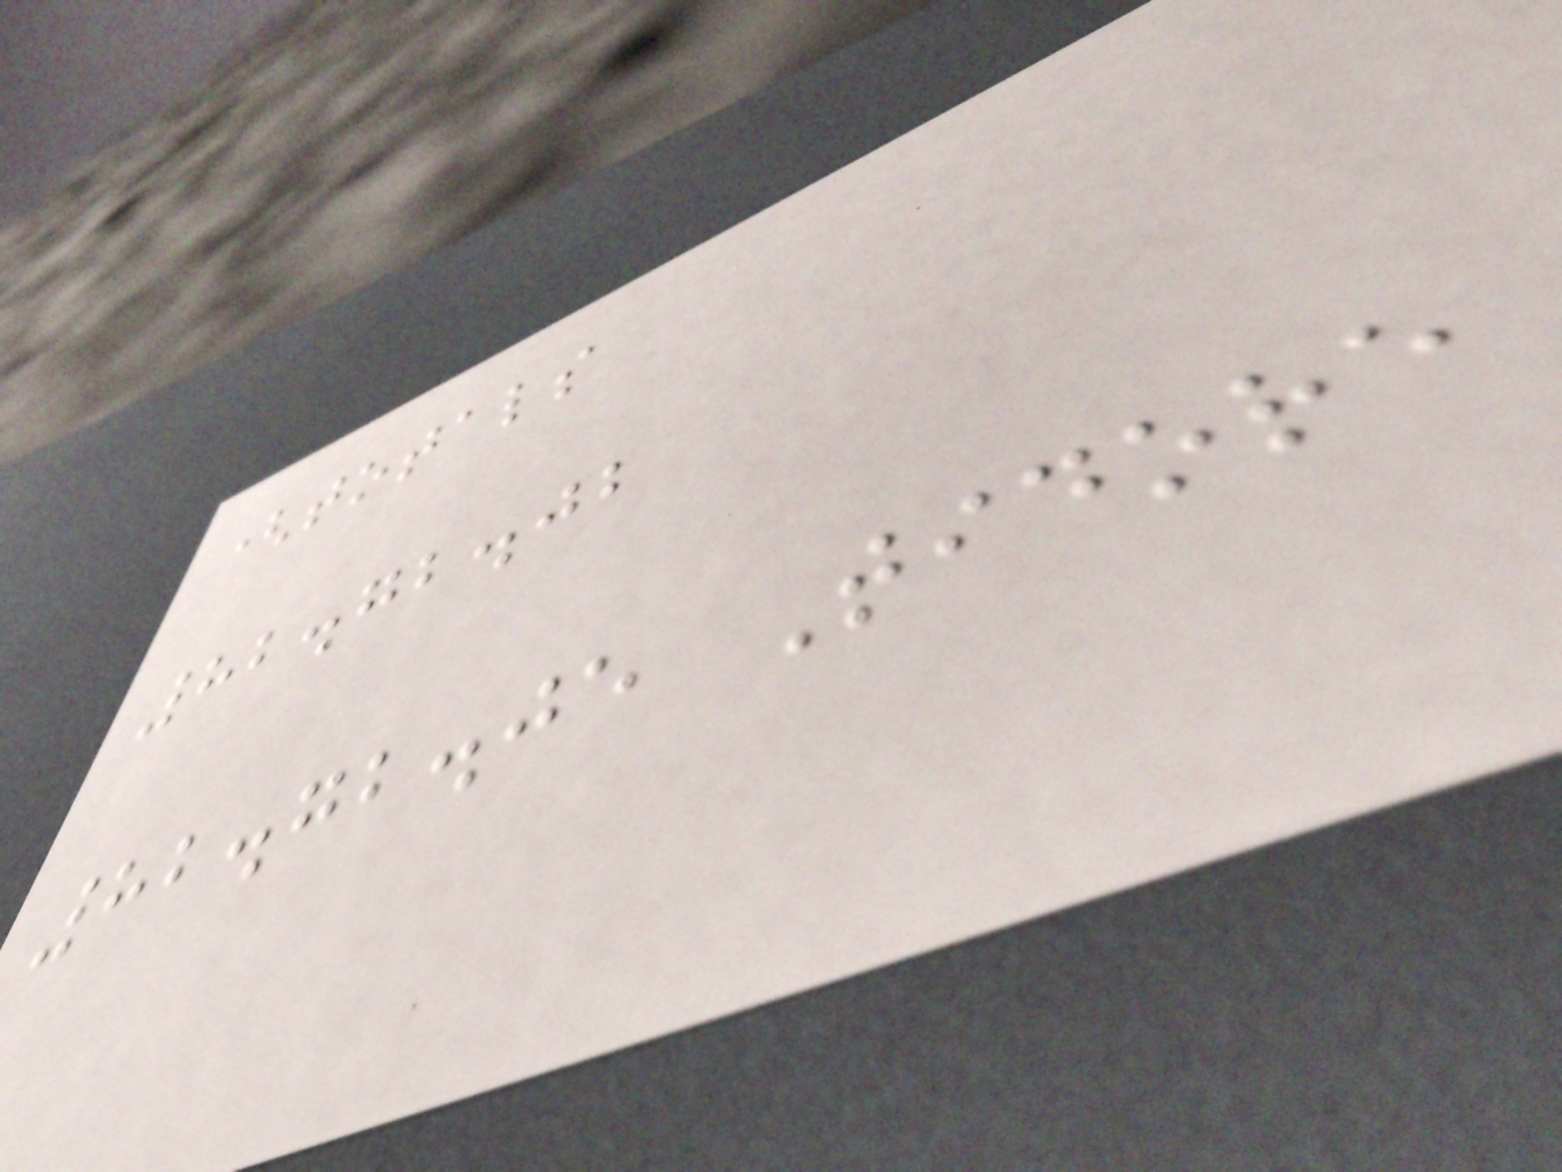(totals
82.72.02
82.72.05 Tidore
